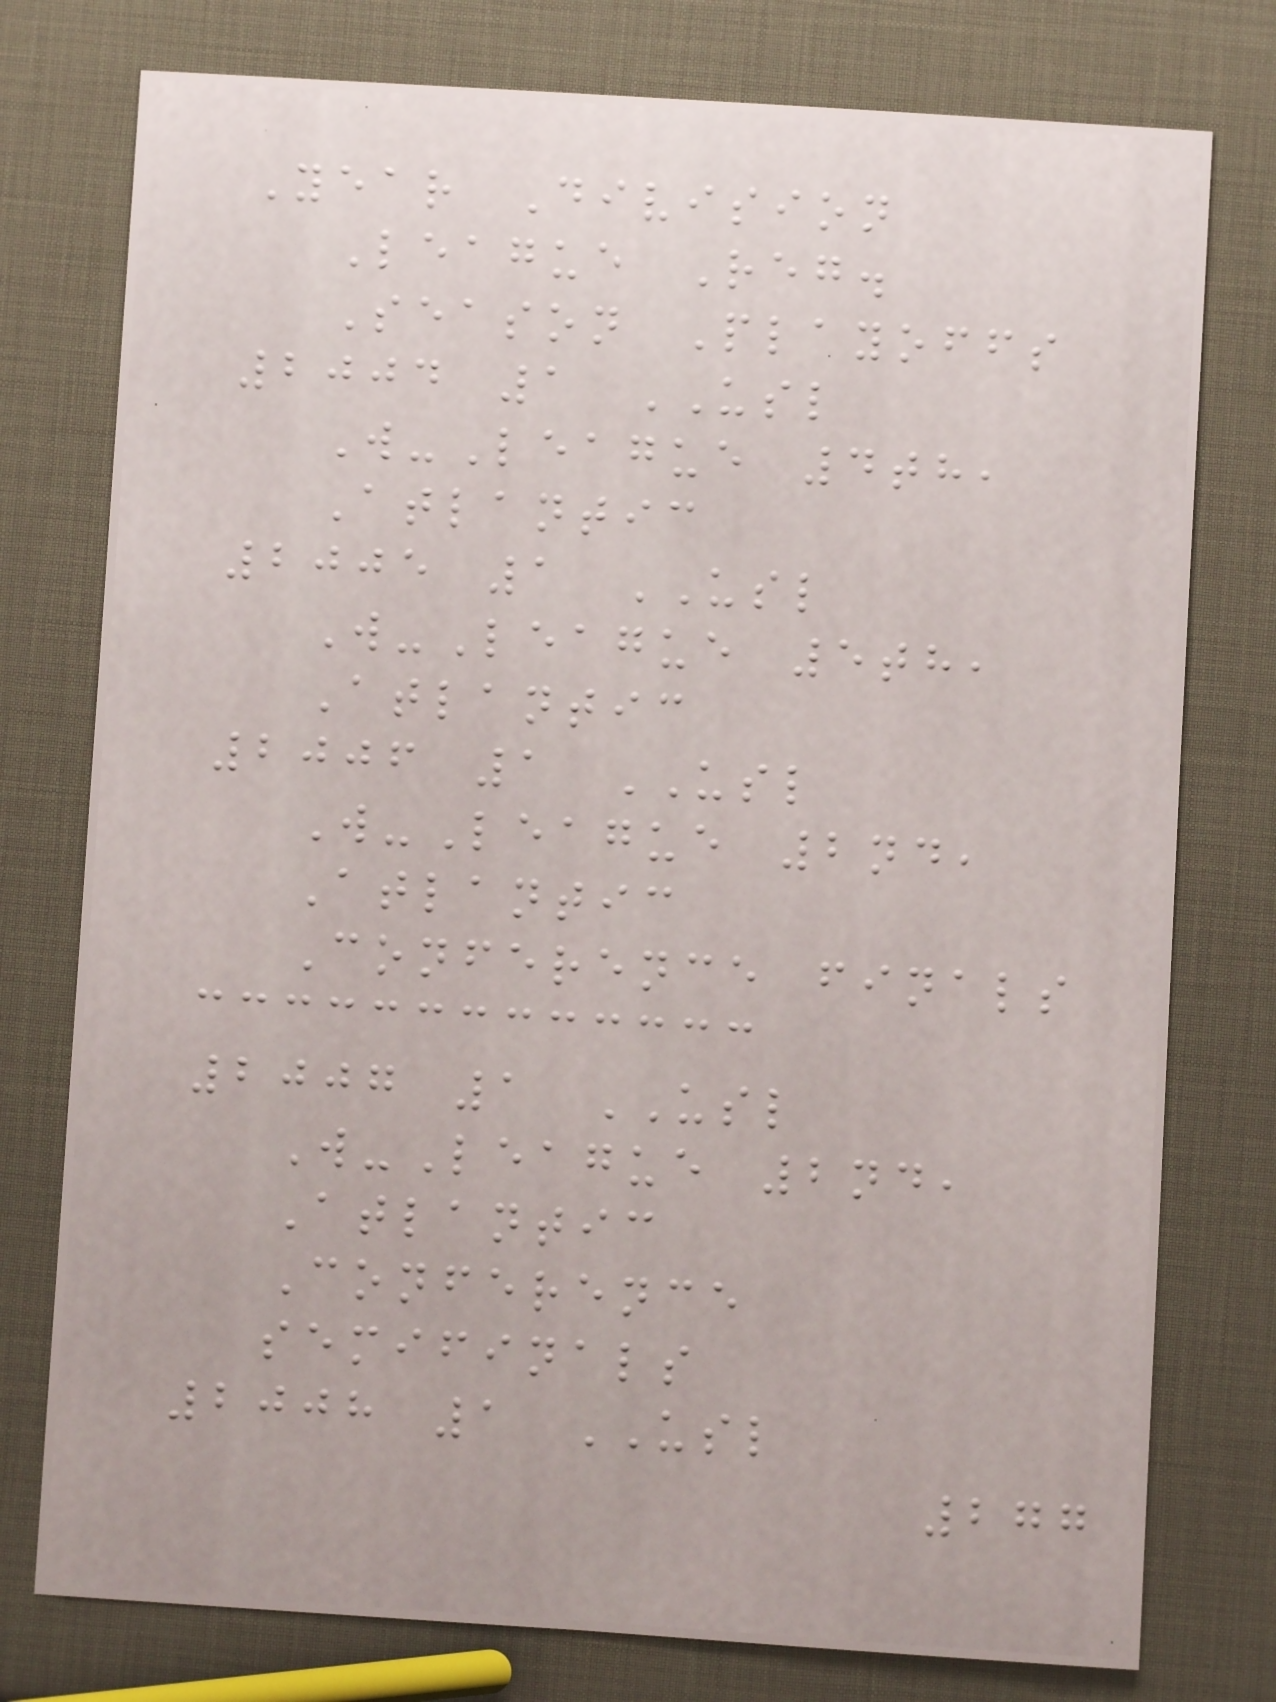Year Division
League Reg.
Season Playoffs
2004 1 USL
W-League 4th,
Atlantic
2005 1 USL
W-League 5th,
Atlantic
2006 1 USL
W-League 2nd,
Atlantic
Conference finals
2007 1 USL
W-League 2nd,
Atlantic
Conference
semifinals
2008 1 USL
277
